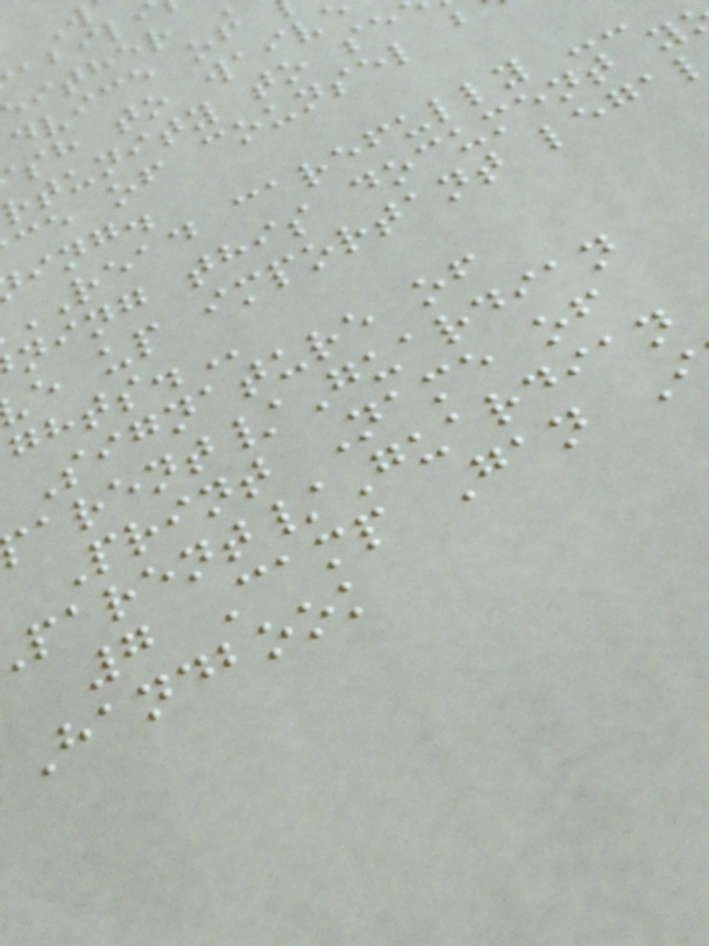dvice of
sh to waiv
rtunity to se
ce of counsel b
ing.
READ carefully --
ning this document
e up important
Signature of
arent/Guardian
Print Name of
arent/Guardian
7 Camp Gan
Handbook
